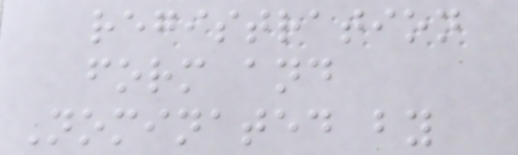registration
form and
Nominated by
